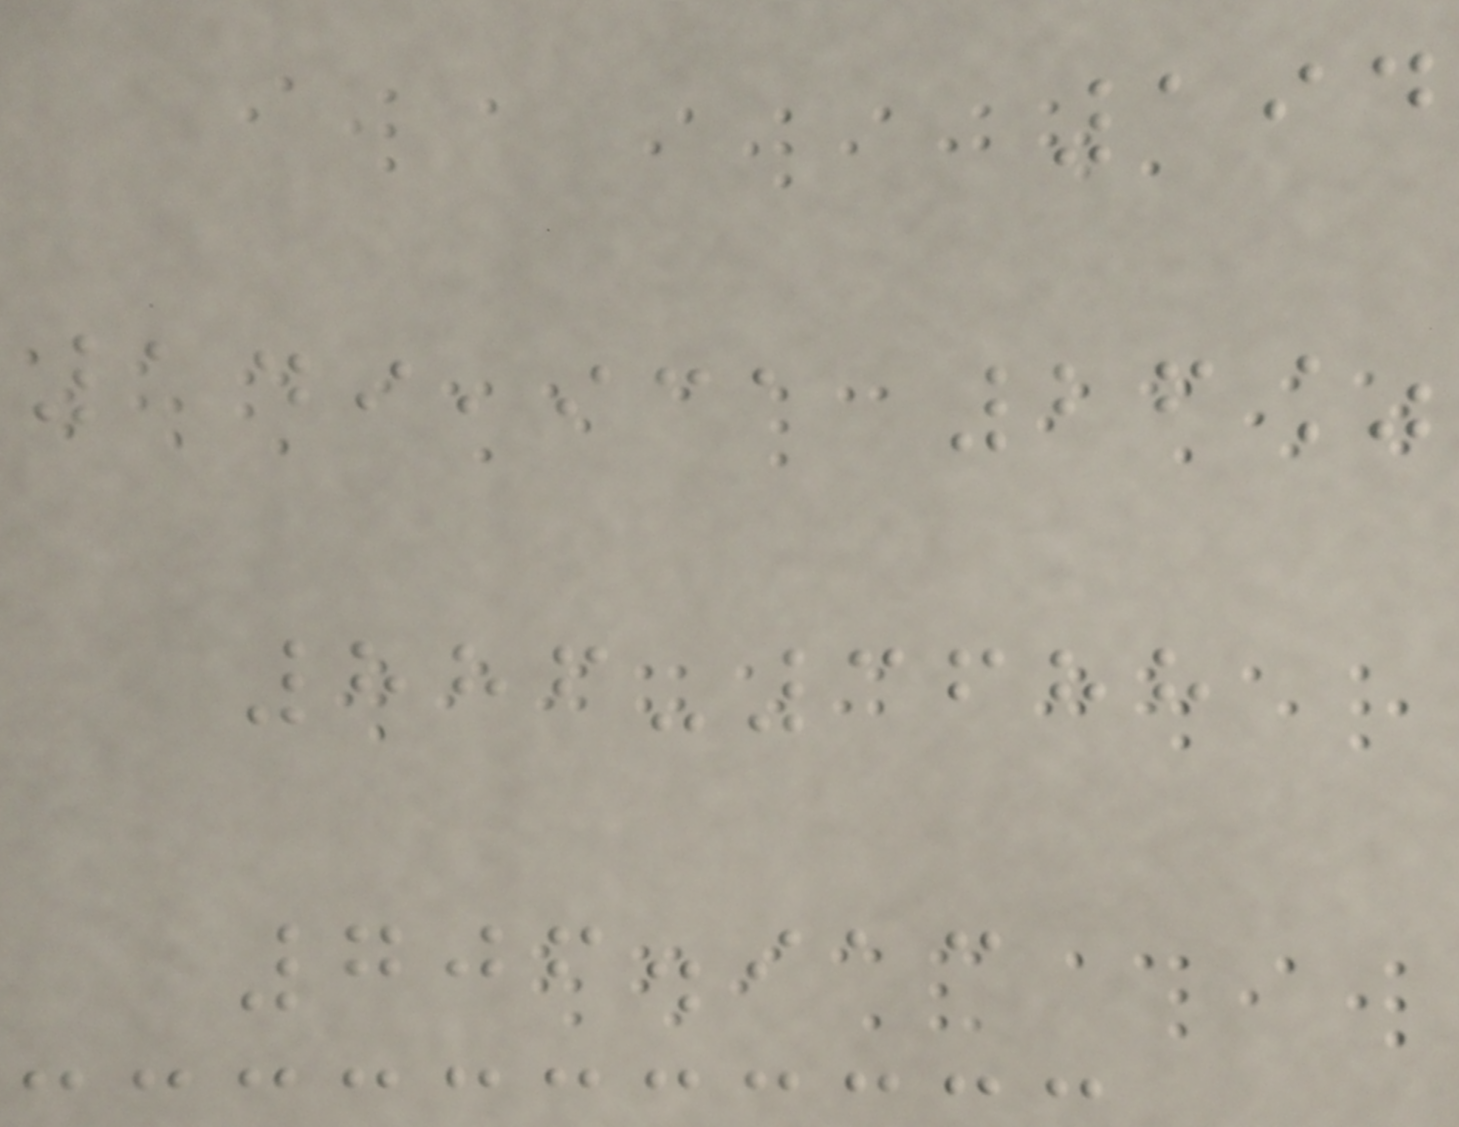194
149,931 26%
886-3688
706.913
